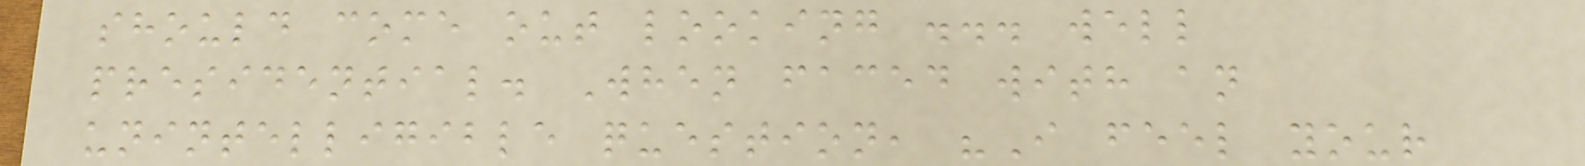should come out looking ... well
presidential. When faced with an
unintelligible question, "I feel your
